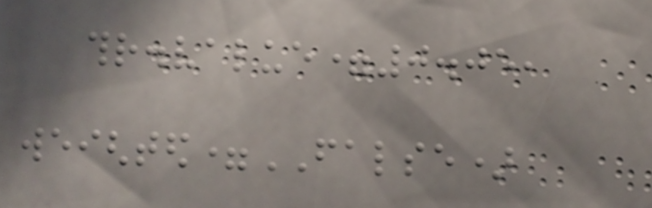thr.value=0.05,
weighted=FALSE)
